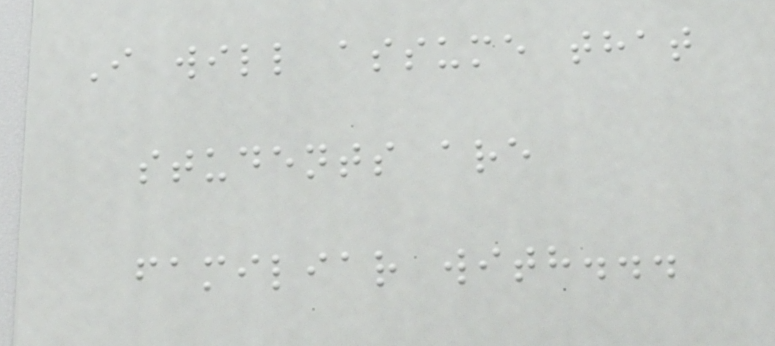I will assume that
students are
familiar with...
